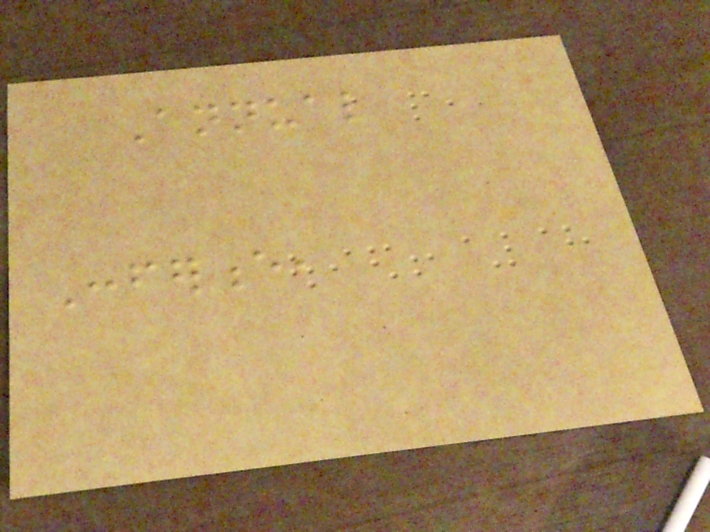Annual
Conference,
